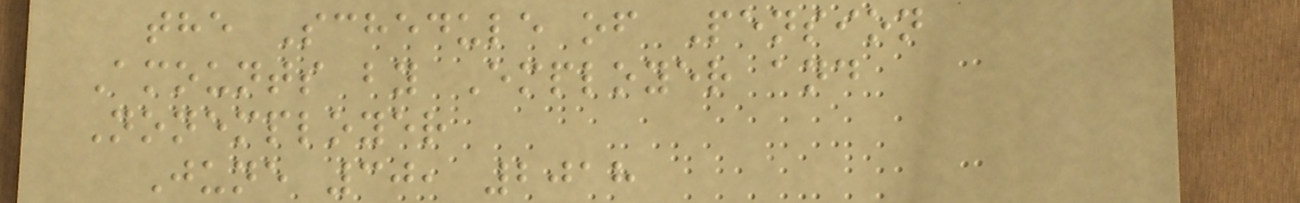the Schedule of Pension
Amounts by Employer and
Nonemployer
June 30, 2018
